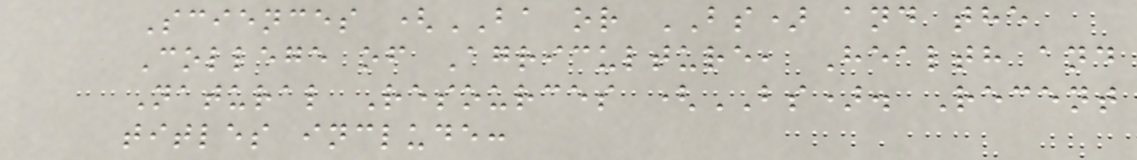Sciences (BA or BS) and the
College of Agriculture, Health and
Natural Resources (BS). Recent
titles include:
